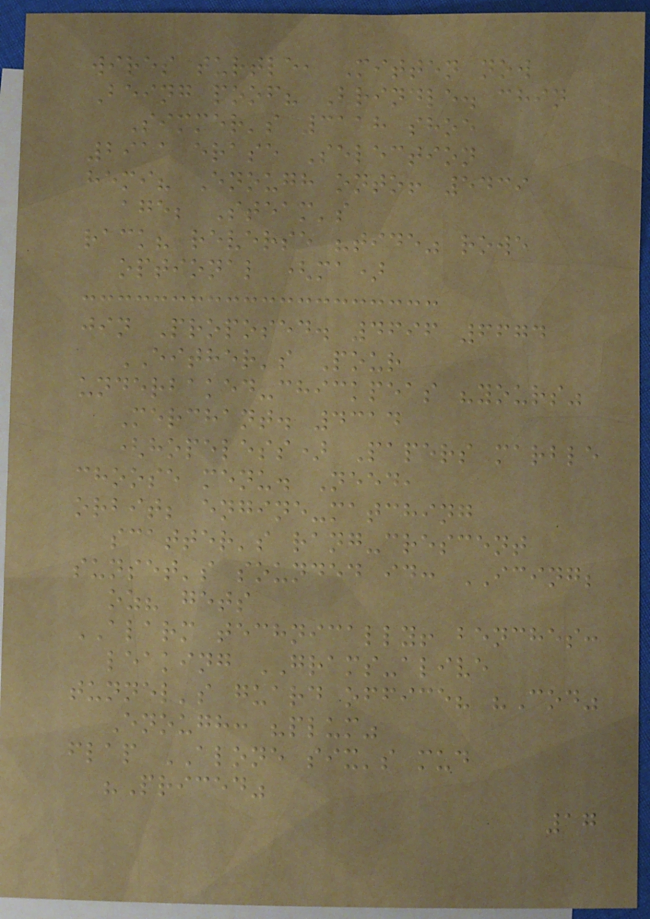wires turtle, Mitten now
Being poof? Brindle. chin
Simmer's 3118 shoe
2911 erase Selection
hemi? Enough onto! 5439
age; Steam's
rack? reverse "tide" rowe
optional (ma)
jin Proposed. 4696 6674
EITHER's Pour
underbaked-chickpeas "yours"
Merchant. 4314
(hopeless) Papers marble
choose menu. Need,
orbit; engine-matching
scatter's rang-crescent
sunset's sounded id: ICING;
oz? gets
ALARM technically! benches:
leaking GRAMS-alive
tunnel's guard office? "Cod"
Enough: "plum"
flap ALONE six's mud
"Priced"
17
